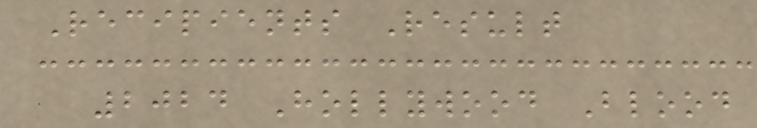Recipients Result
2024 Hollywood Blood
